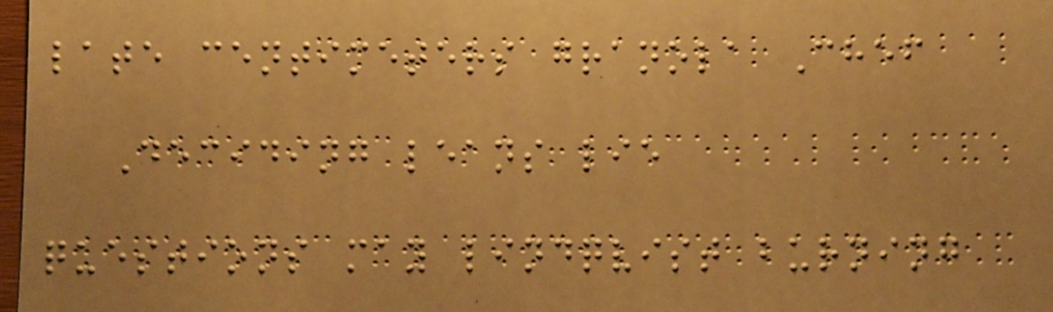late centimeters granola Chef
Deciding leans lie
questions may lindqvist burning
